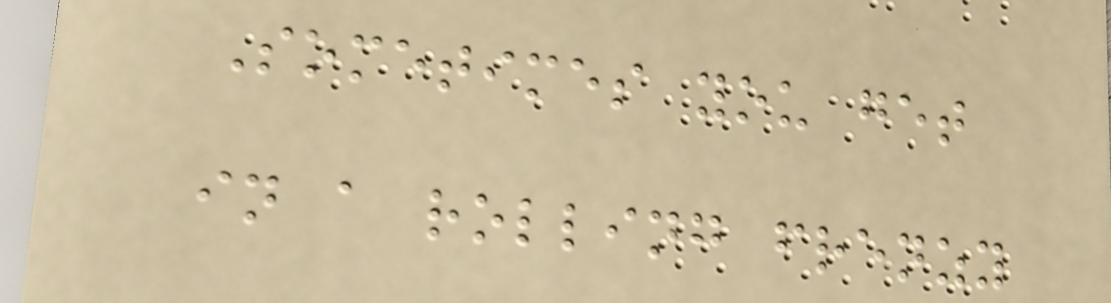Sometimes you get
in a rolling frenzy
